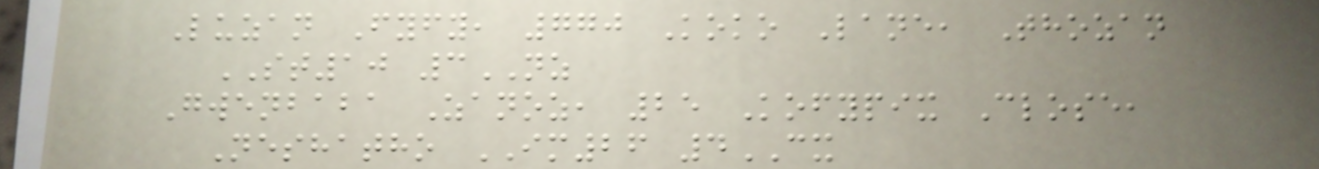Luzan Fyfy, 770 Koko Lane, Thozan
ST10 3NZ
Gwenbaba Zanoz, 25 Kofypix Close,
Neshatho IM26 4CX
